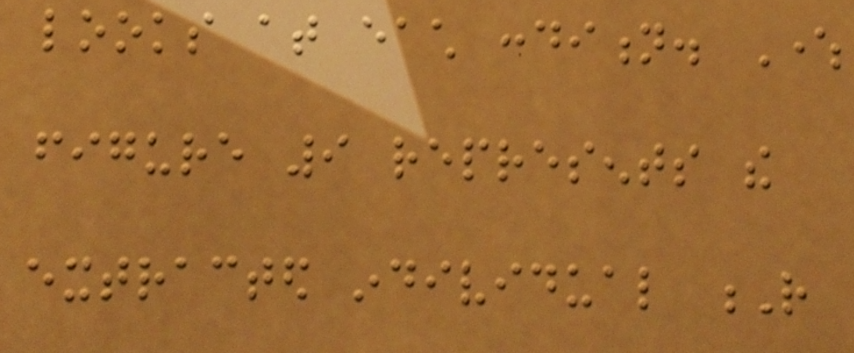looks at each condition. Where
figure 9 represents the
extracted individual R
